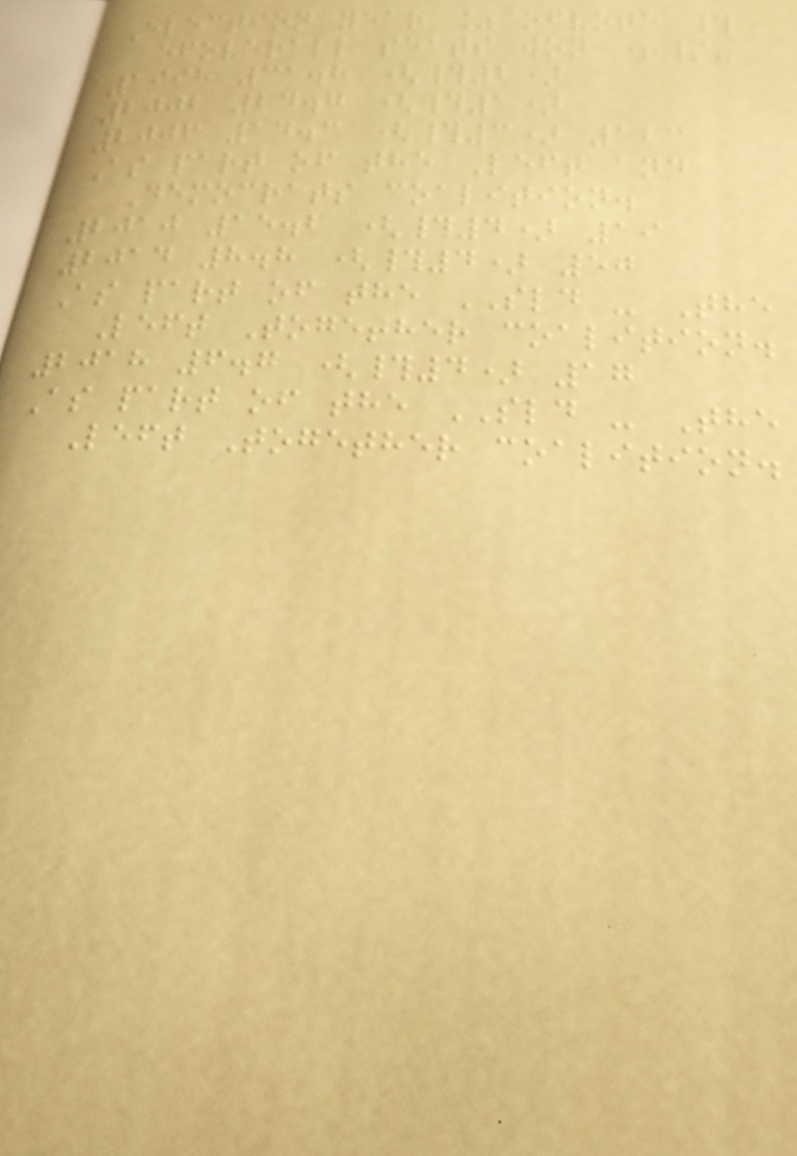Election year % ofvote #
ofoverall seats won +/-
1998 31.8 (#2)
2002 24.7 (#1)
2006 14.3 (#3) 123
As part of the Left and
Democrats coalition.
2010 15.2 (#4) 19
2014 8.8 (#4) 57
As part of the SLD - The
Left Together coalition.
2018 6.7 (#4) 17
As part of the SLD - The
Left Together coalition.
